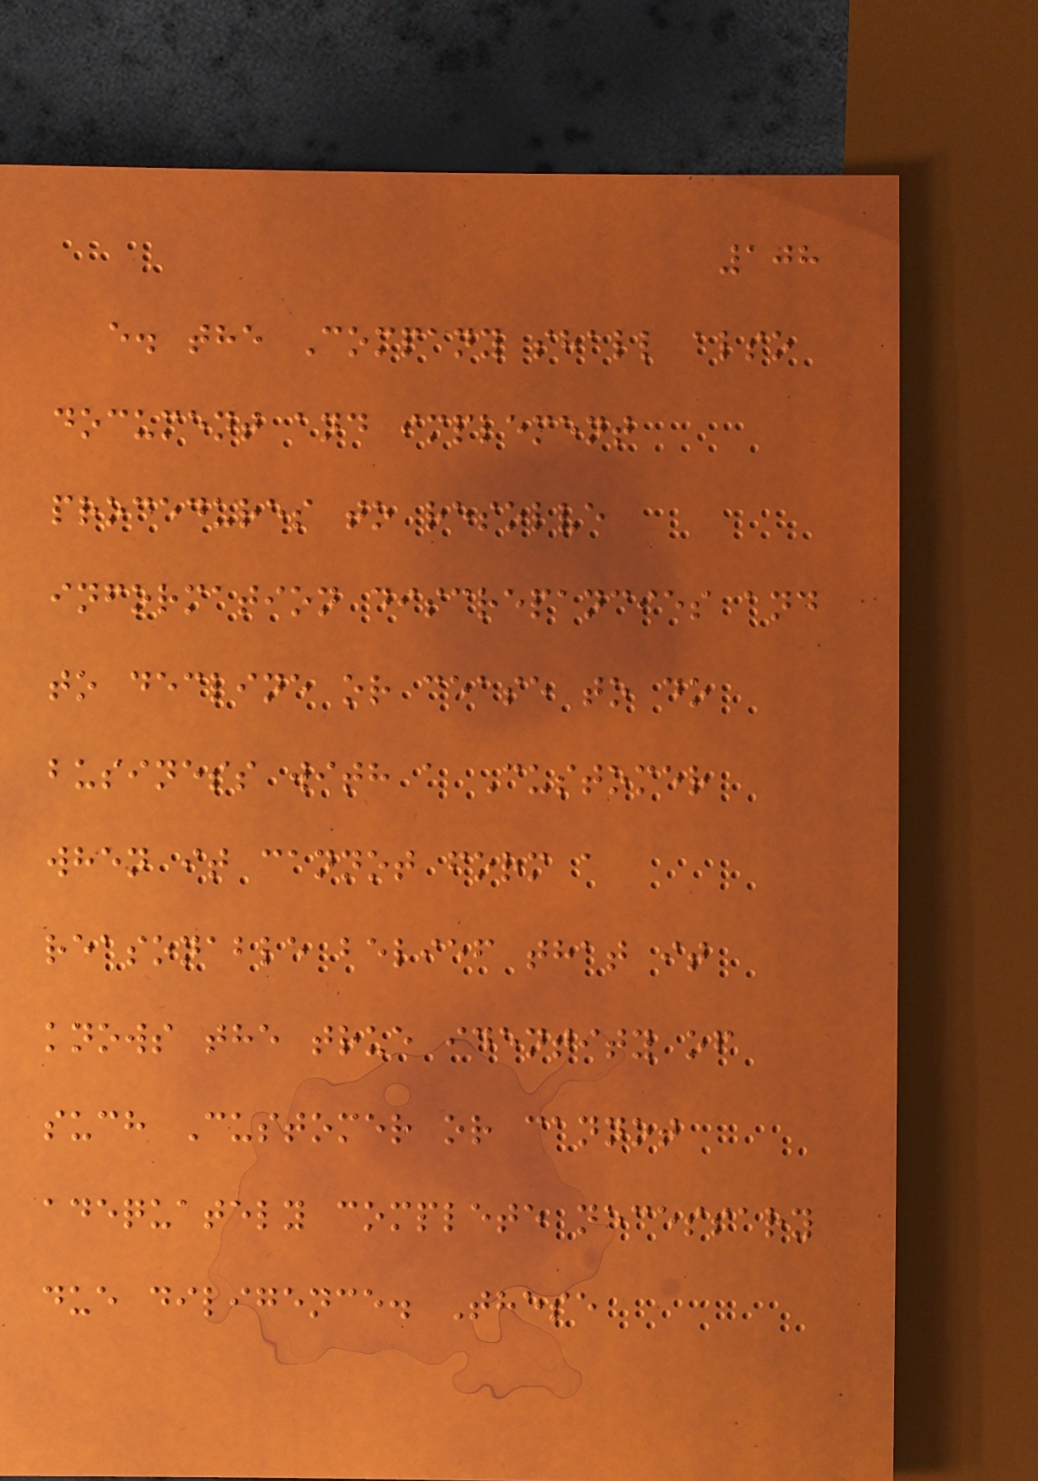108
e. the Company shall also
document and implement
procedures to resolve
information discrepancies and
to decline or cease to do
business with a Customer
when it cannot form a
reasonable belief that it
knows the true identity of
such Customer or cannot
adequately complete necessary
due diligence. These
